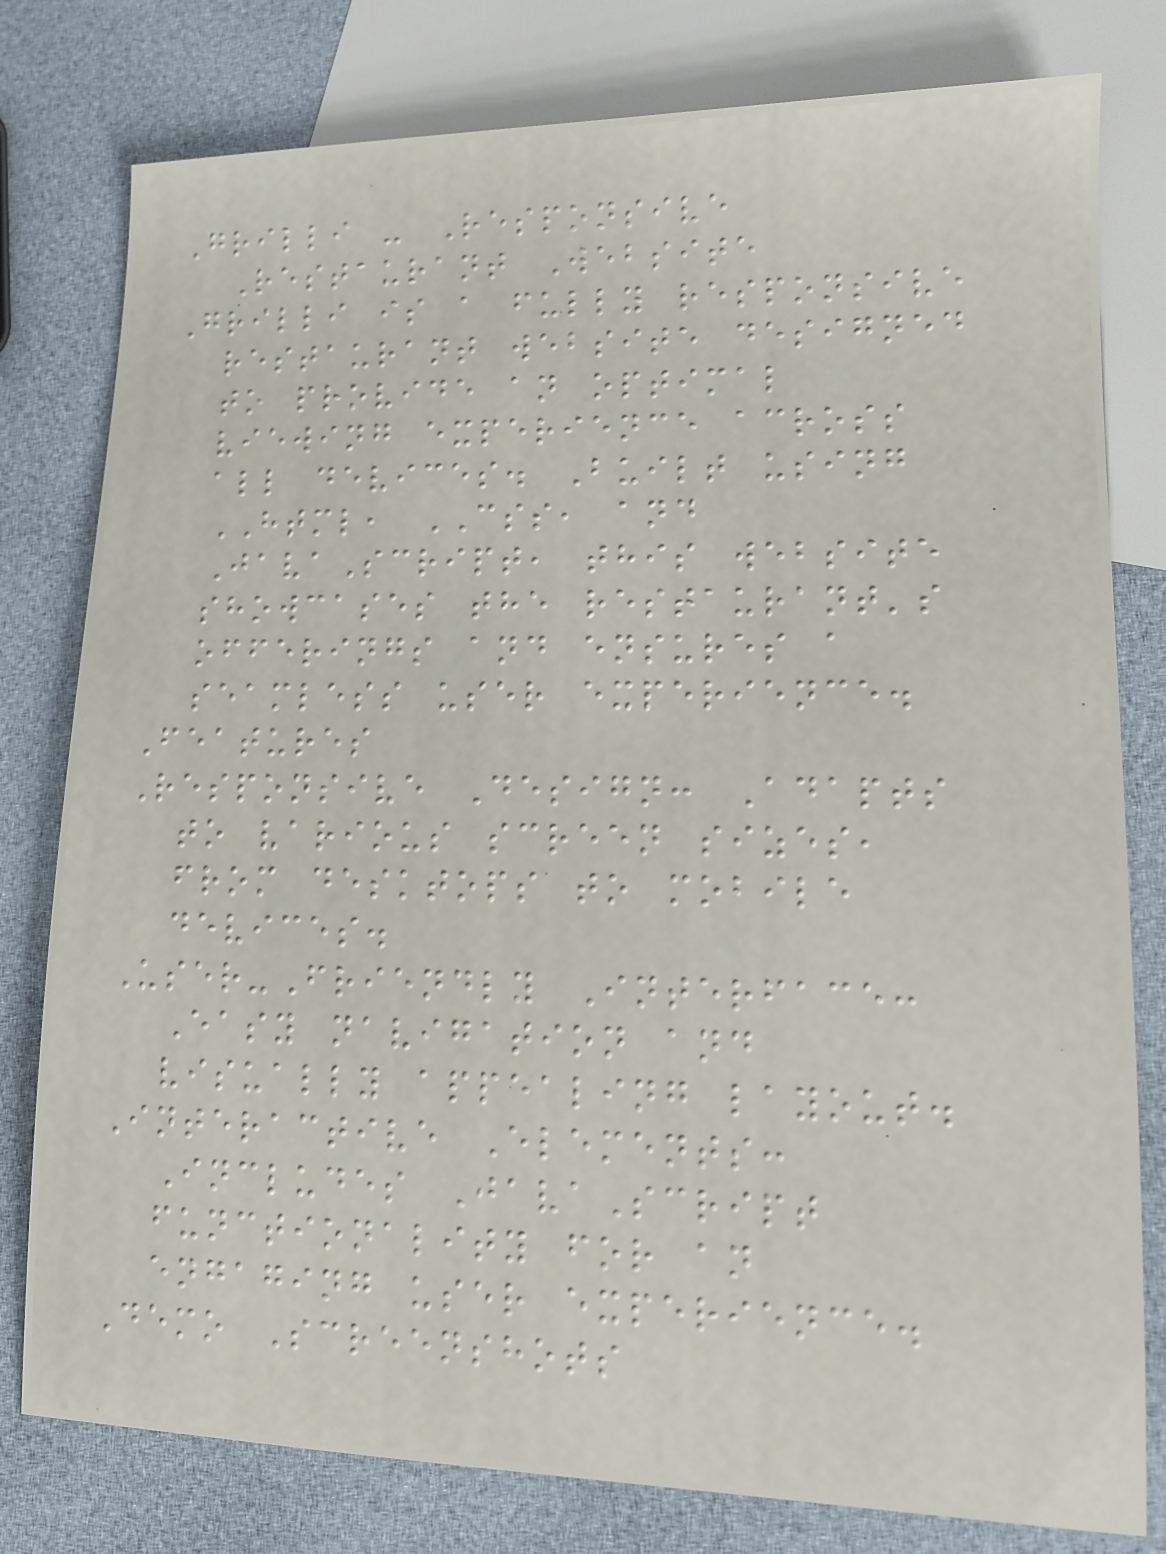Grilli - Responsive
Restaurant Website
Grilli is a fully responsive
restaurant website designed
to provide an optimal
viewing experience across
all devices. Built using
HTML, CSS, and
JavaScript, this website
showcases the restaurant's
offerings and ensures a
seamless user experience.
Features
Responsive Design: Adapts
to various screen sizes,
from desktops to mobile
devices.
User-Friendly Interface:
Easy navigation and
visually appealing layout.
Interactive Elements:
Includes JavaScript
functionality for an
engaging user experience.
Demo Screenshots
